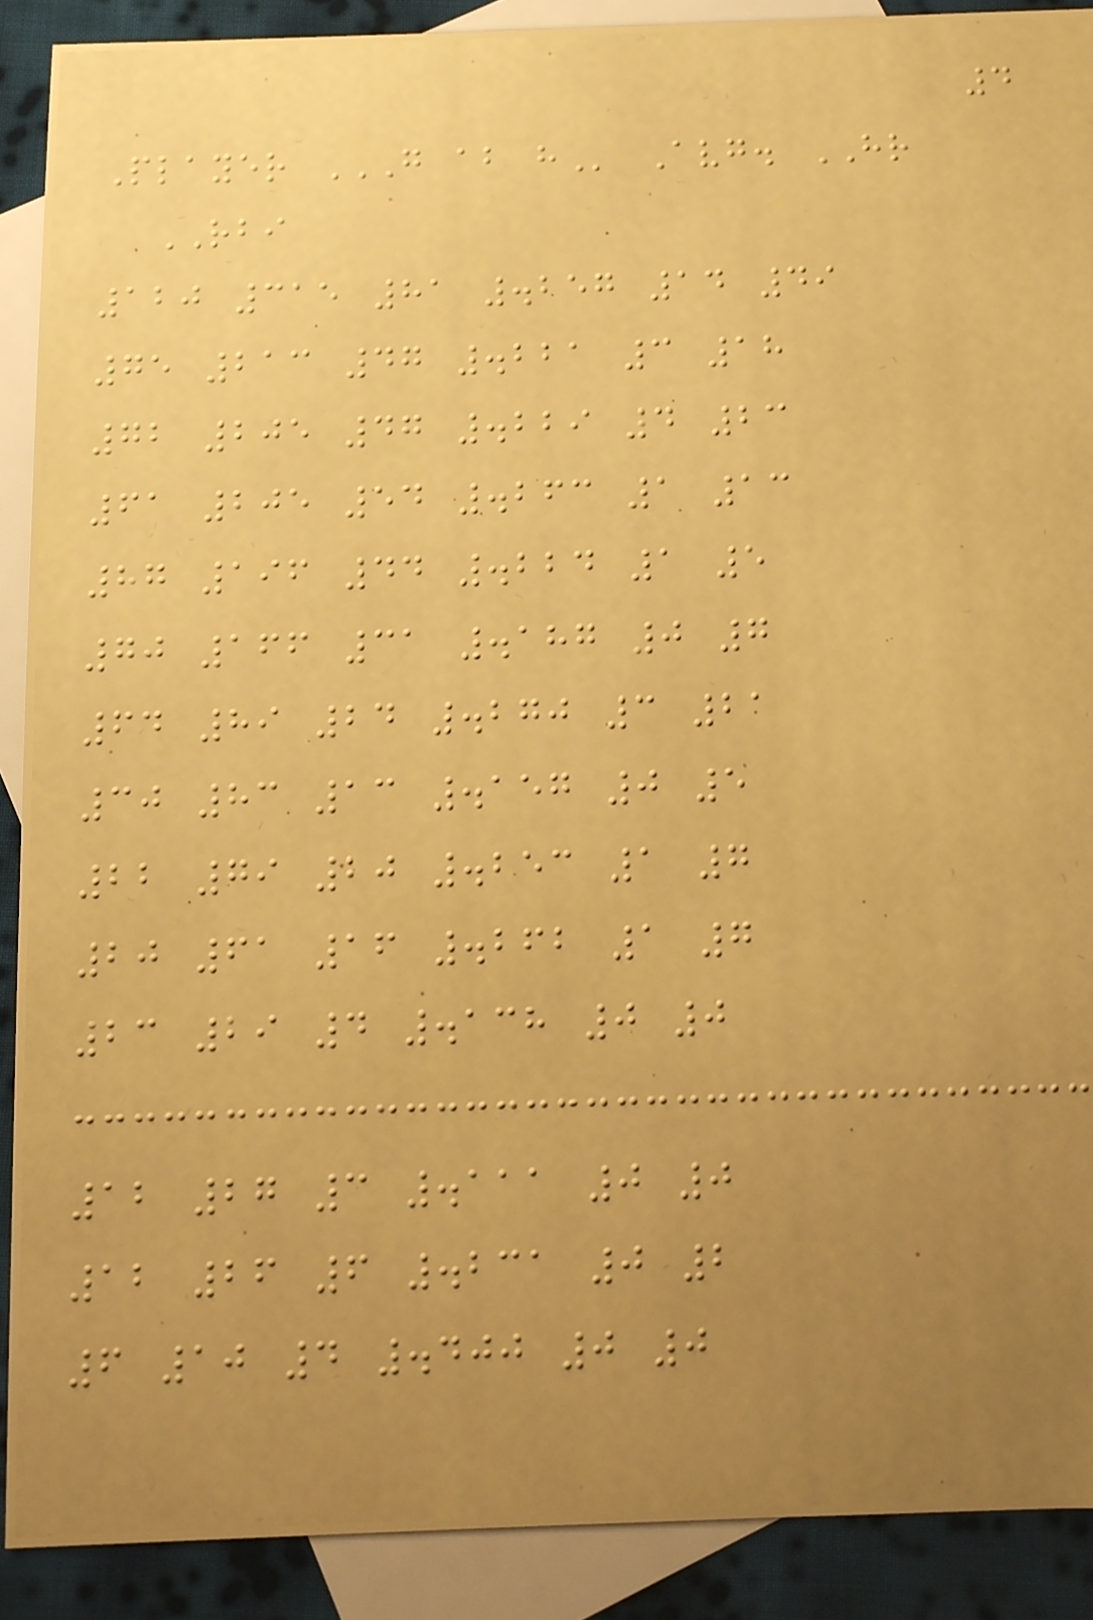4
Player G AB H Avg. HR
RBI
120 315 81 .257 14 49
75 213 47 .221 3 18
72 205 47 .229 4 23
61 205 54 .263 1 13
87 196 44 .224 1 5
70 166 31 .187 0 7
64 89 24 .270 3 21
30 83 13 .157 0 5
22 79 20 .253 1 7
20 61 16 .262 1 7
23 29 4 .138 0 0
12 27 3 .111 0 0
12 26 6 .231 0 2
6 10 4 .400 0 0
